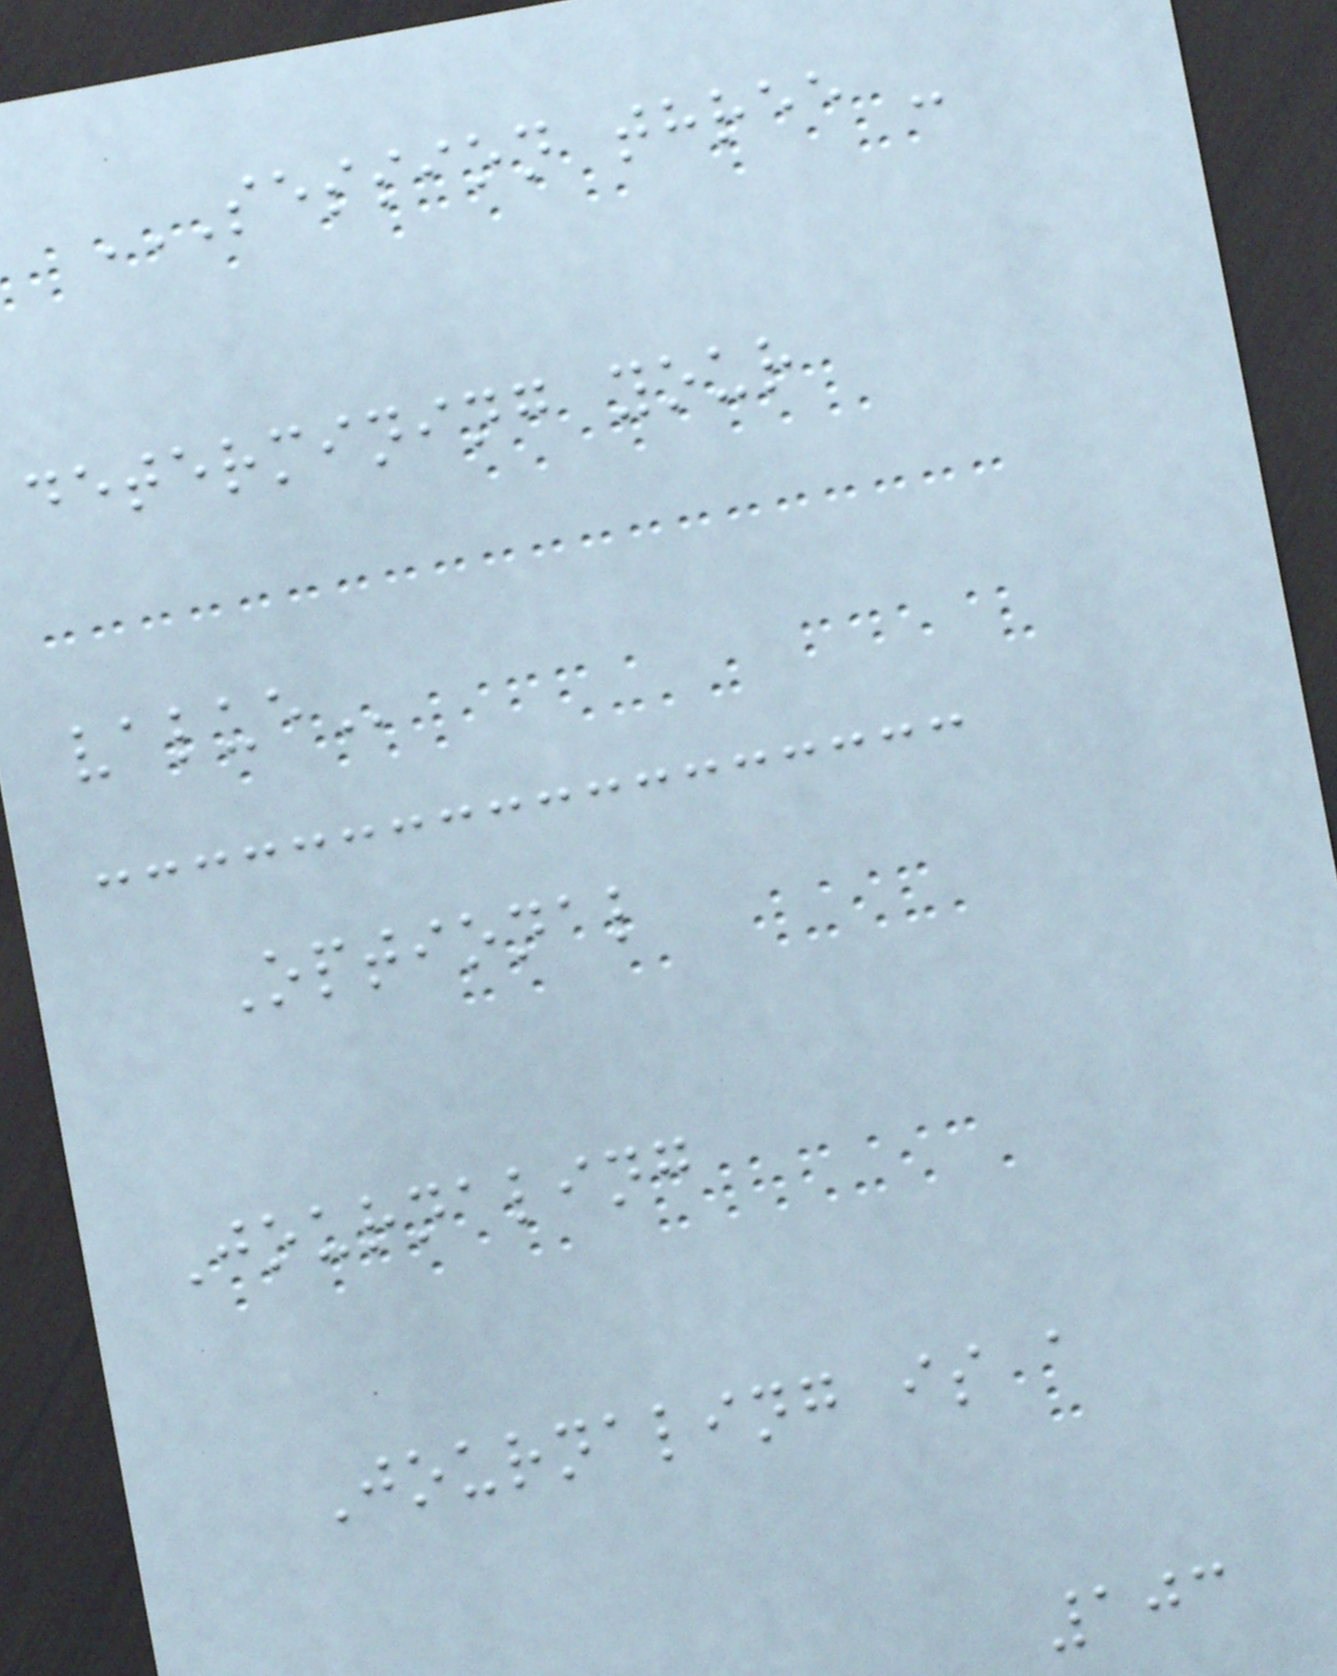SESSION THREE -
DETERMINING YOUR
VALUE
Optional
Journaling
Journaling is a
103
